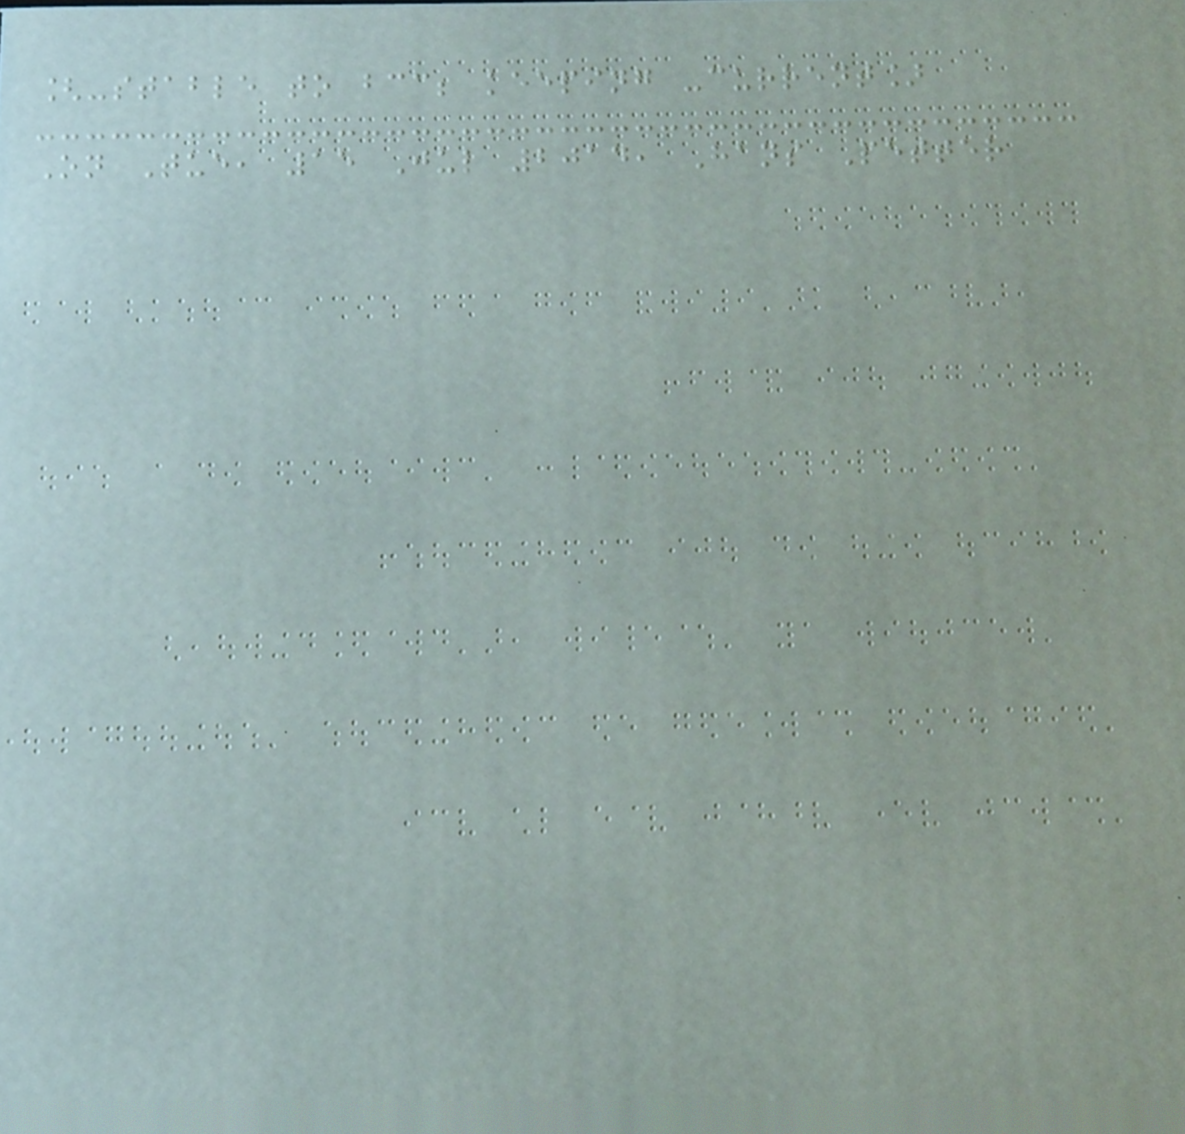[-stable to bcc; keeping -current]
On Tue, 15 Jul 2014, Hans Petter
